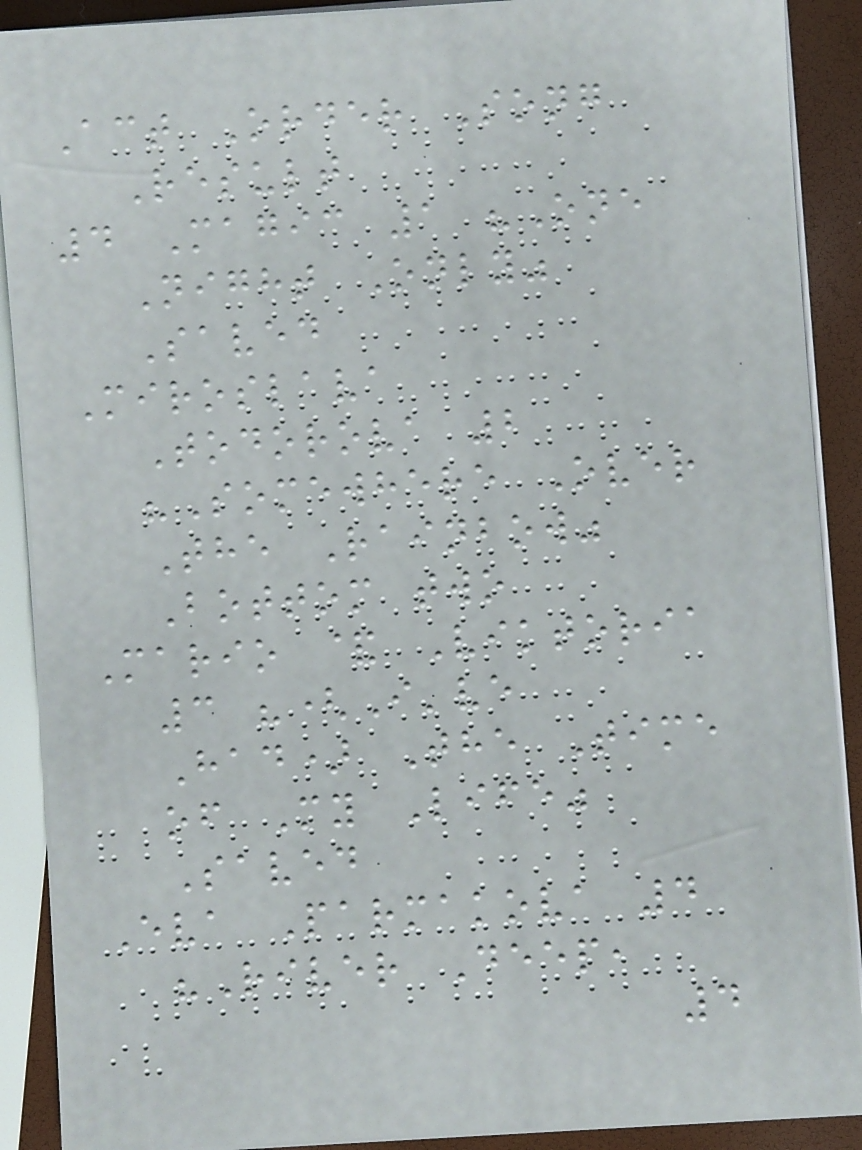Act Order Song
Result
4 Magic 1 "One
Night Only"
Saved
Miroslava
Todorova 2
"Somewhere Over
The Rainbow"
Bottom two
Mario & Viktoria
3 "(I've
Had) The Time
of My Life"
Saved
Eva Parmakova 4
"River Deep,
4
